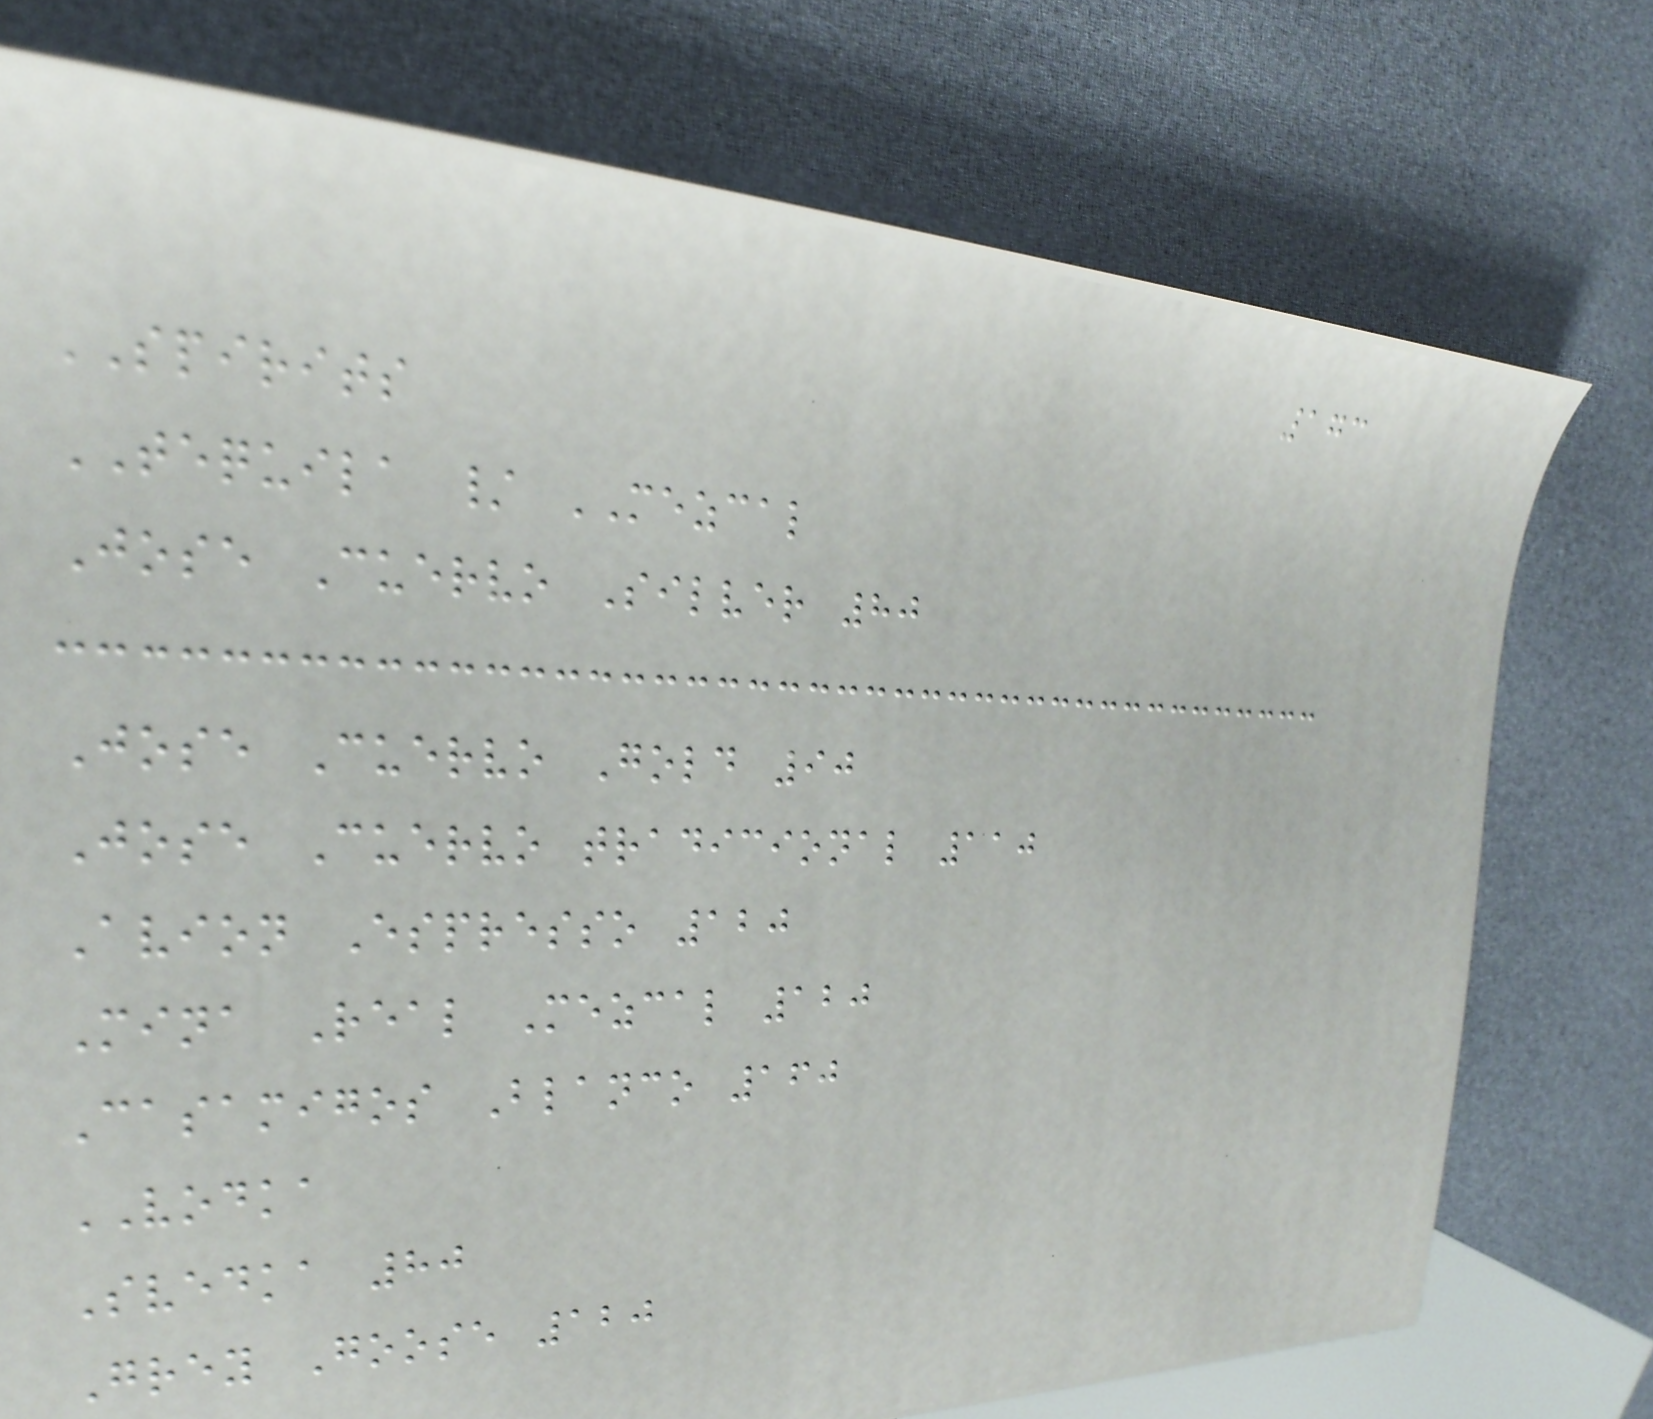173
SPIRITS
TEQUILA / MEZCAL
Jose Cuervo Silver 80
Jose Cuervo Gold 90
Jose Cuervo tradicional 110
Avion Espresso 120
Mina Real Mezcal 120
Casamigos Blanco 160
VODKA
Svedka 80
Grey Goose 120
